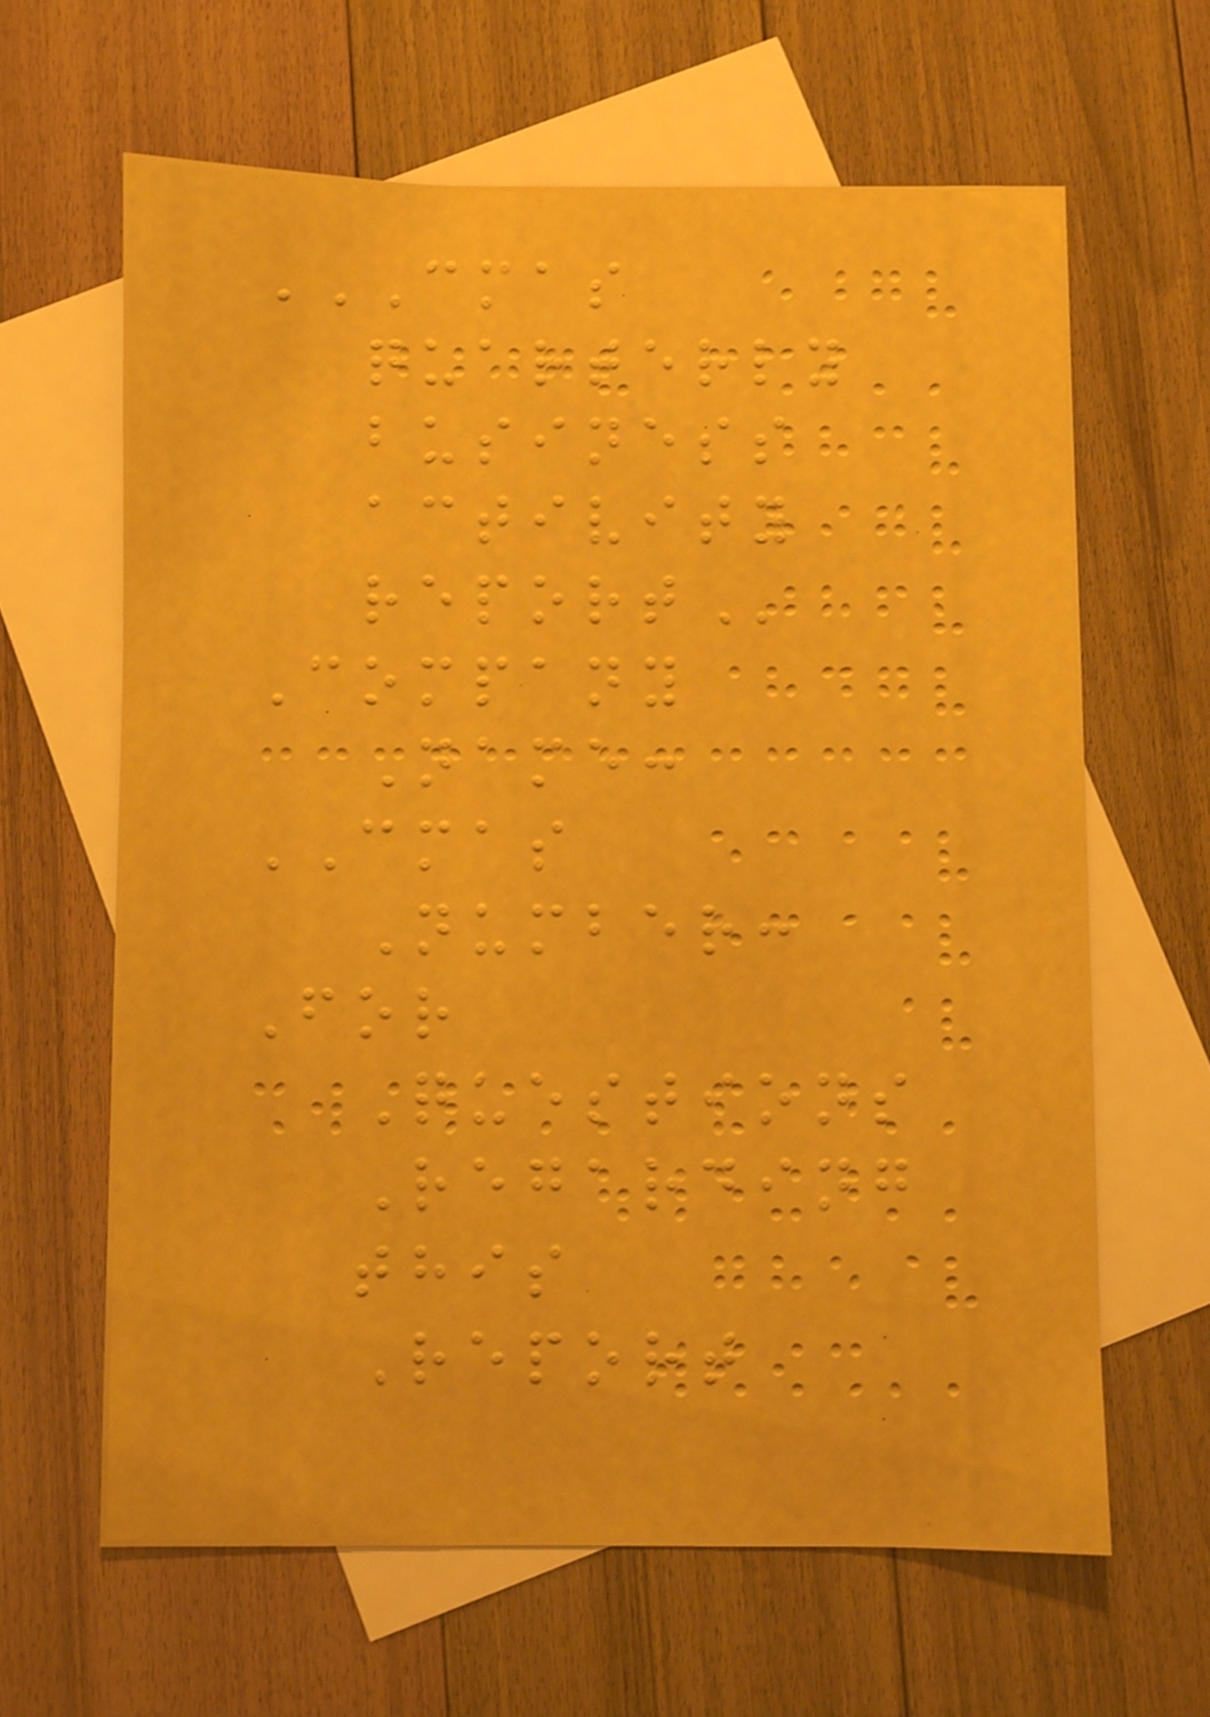CMAS
QUARTERLY
BUSINESS
ACTIVITY
REPORT
Company
Name:
CMAS
Number:
For
Questions
Regarding
this
Report
